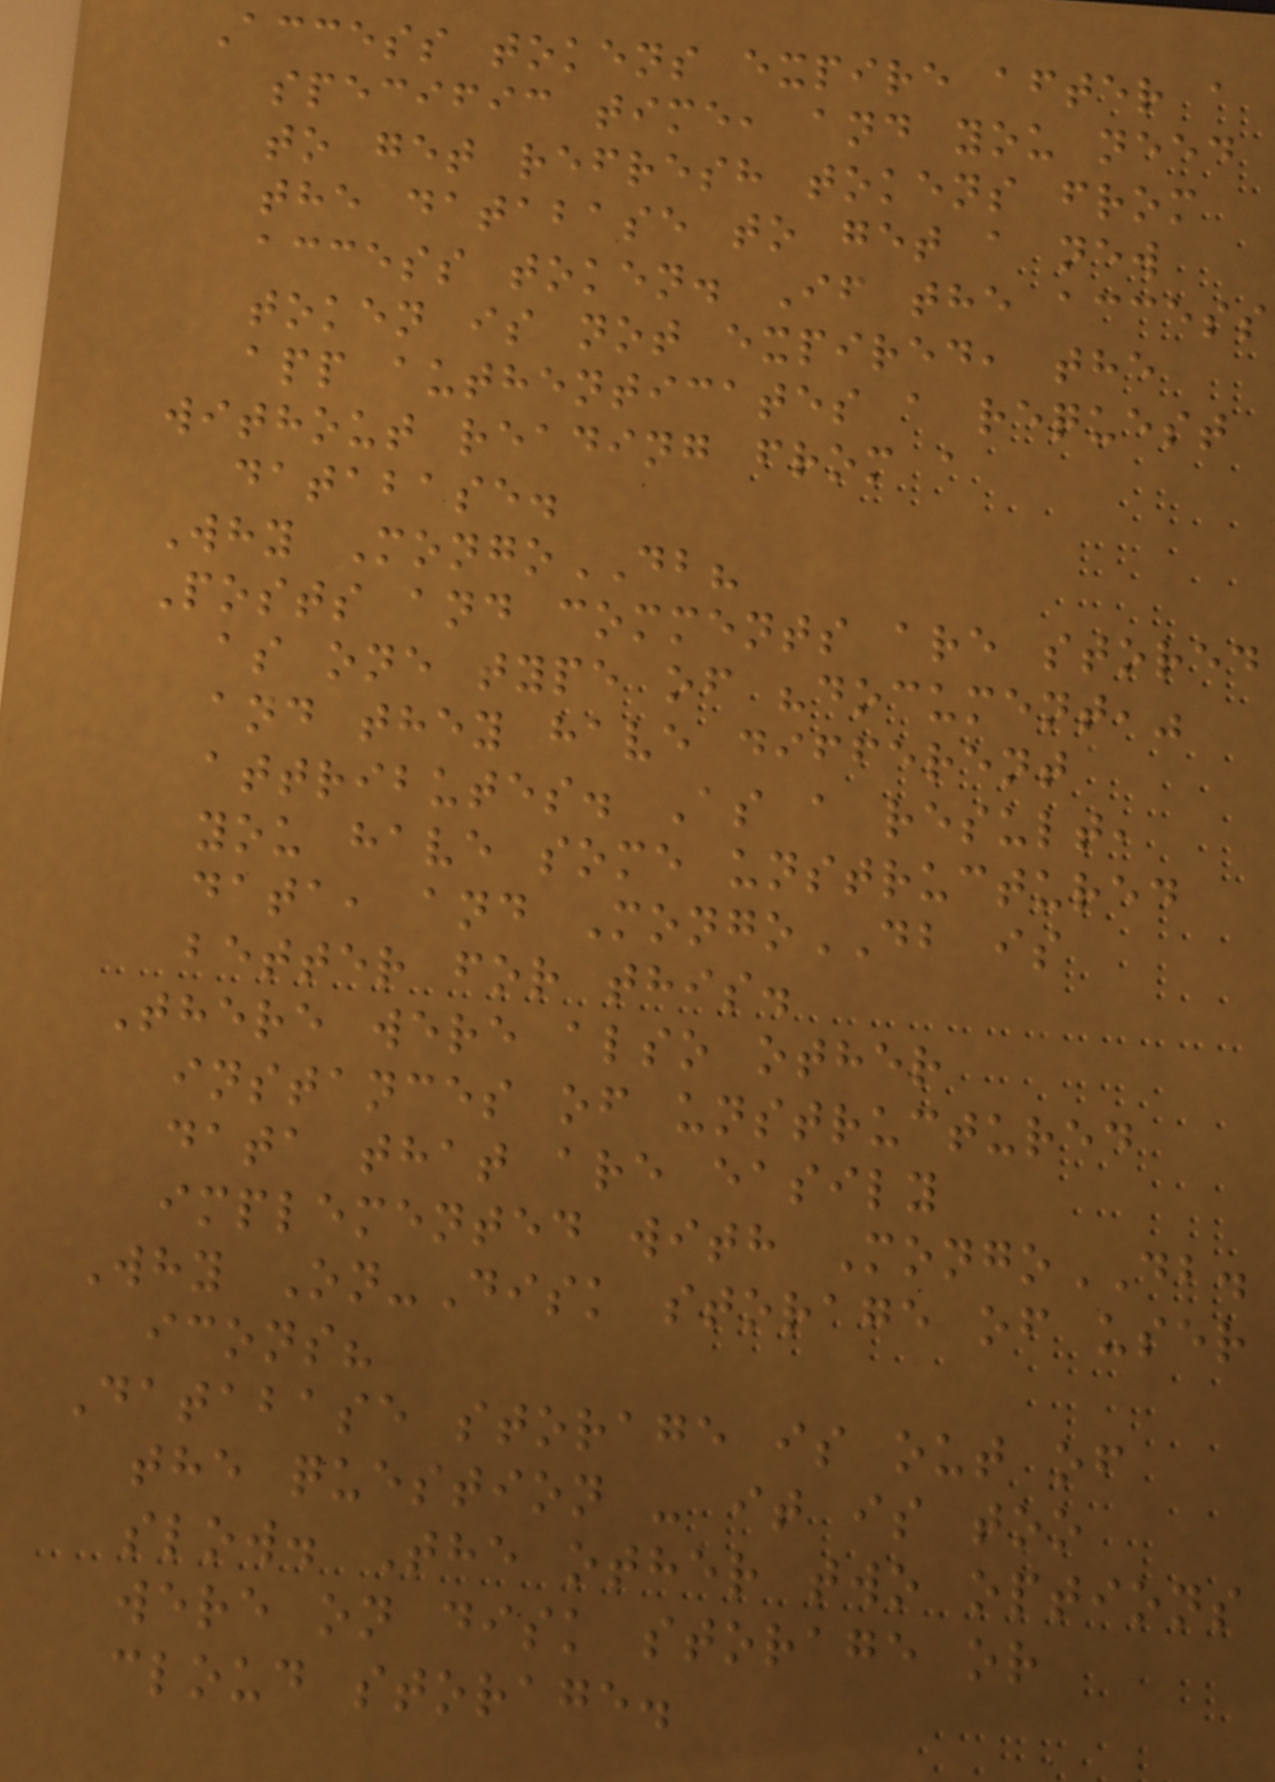Access tokens expire after a
specific time, and you need
to get refresh tokens from
the database to get a new
access token. If the access
token is not expired, the
app authenticates a request
without reading from a
database.
Why MongoDB?
Posts and comments are stored
as one type of "document,"
and they have different
attributes. As a result,
you have some unstructured
data, and MongoDB is
better for this.
There were also other
instances of unstructured
data that are easily
implemented with MongoDB.
Why On-Disk storage of user
icons?
Database storage is out of
the question - it is too
slow. The other two options
were on disk storage or
cloud storage.
